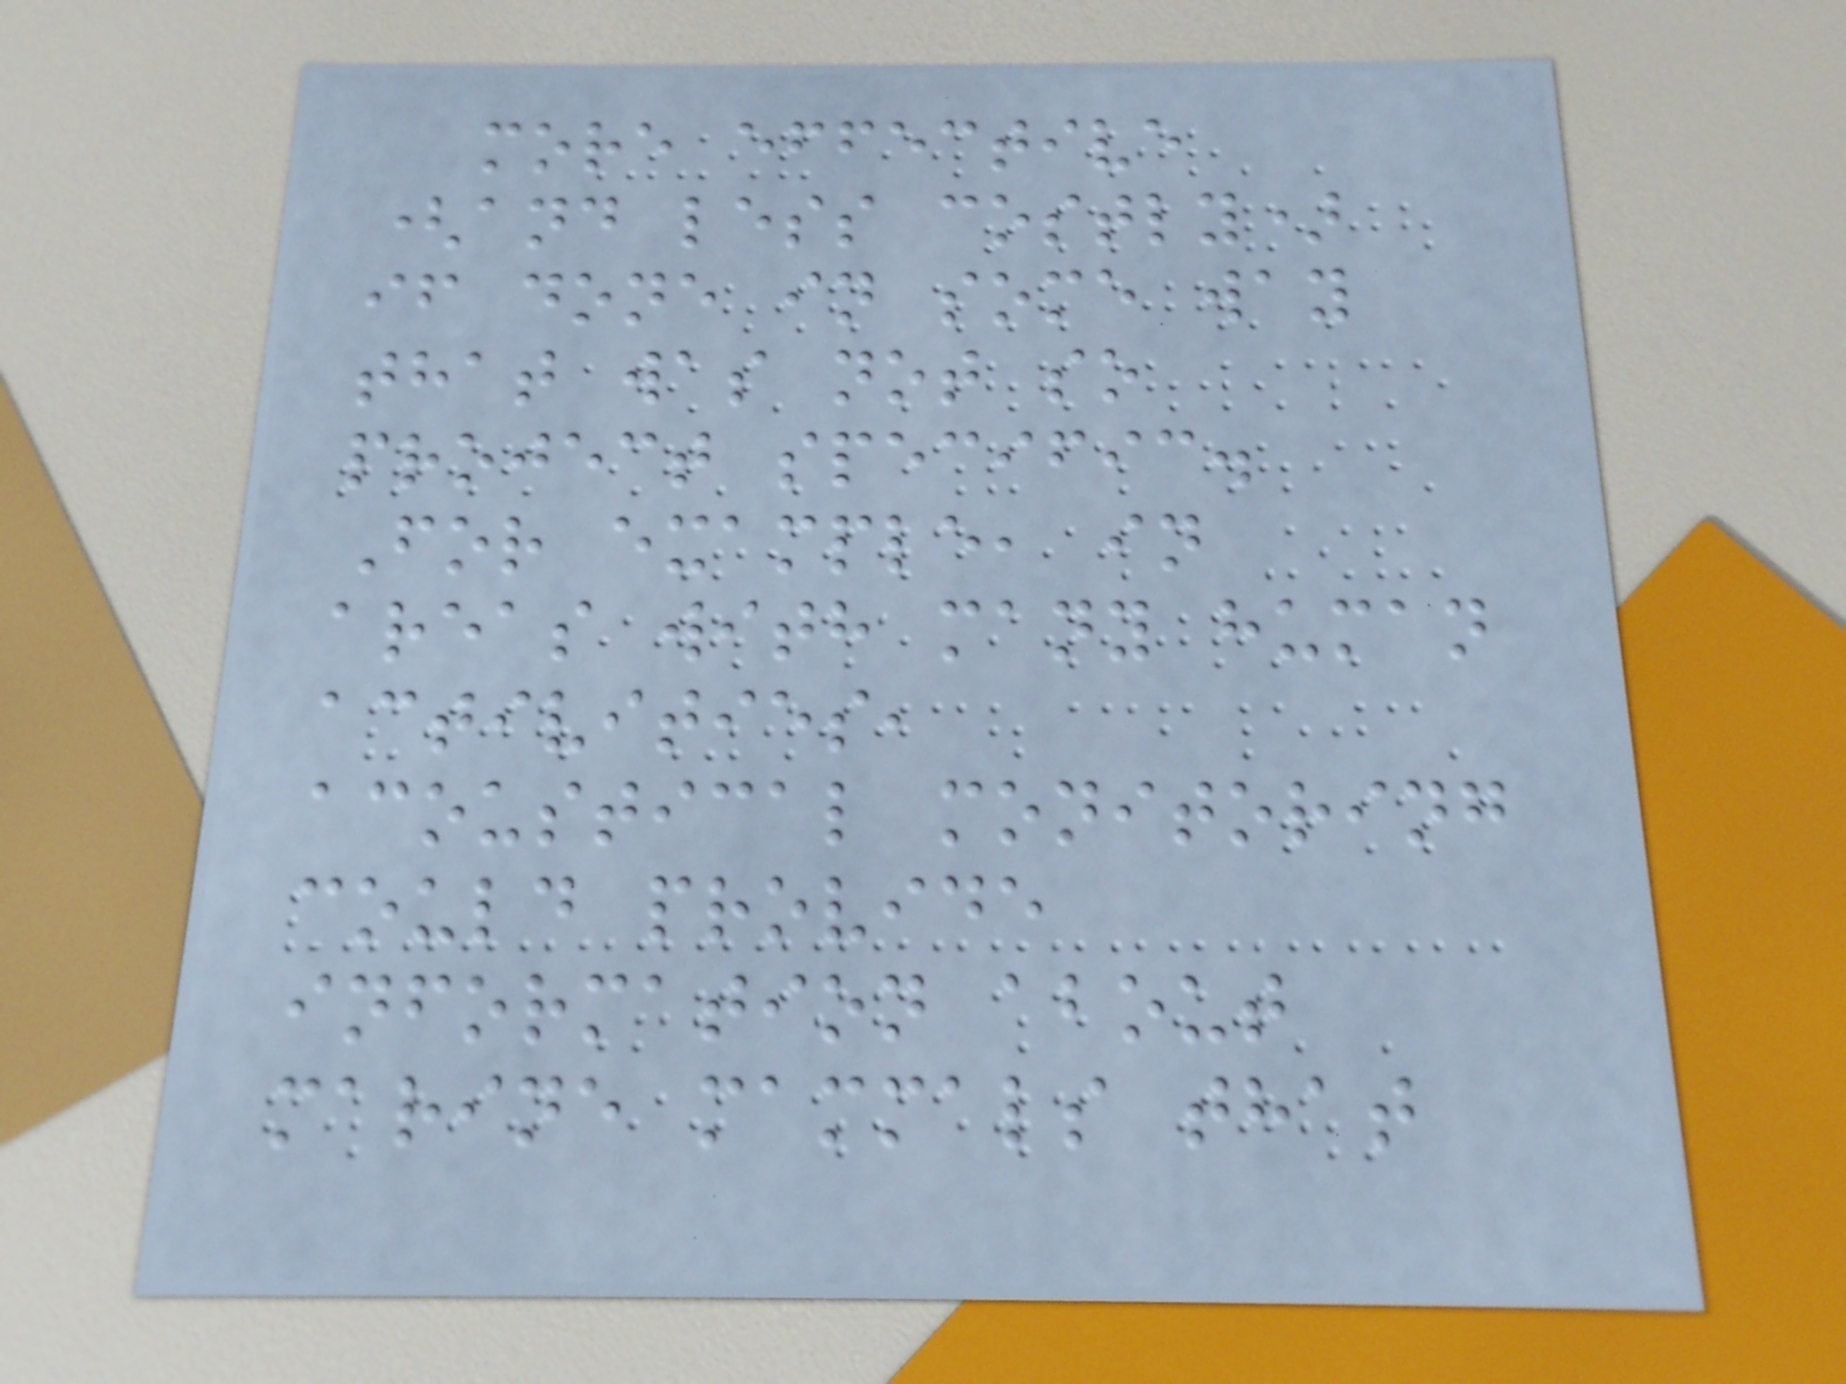more effective
(and less costly)
if done in some way
that was not so
project specific.
For example, in
areas with many human
activities,
acoustical monitoring
could provide
information about
marine mammals that
